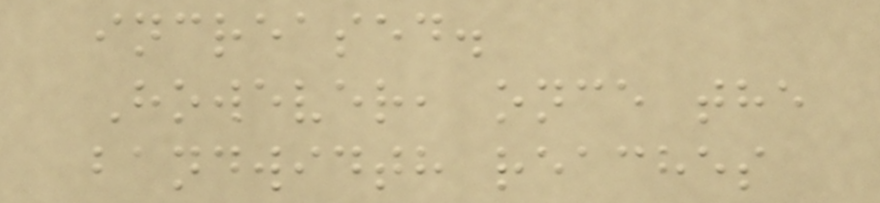increased.
However, once the
bandwidth reaches
